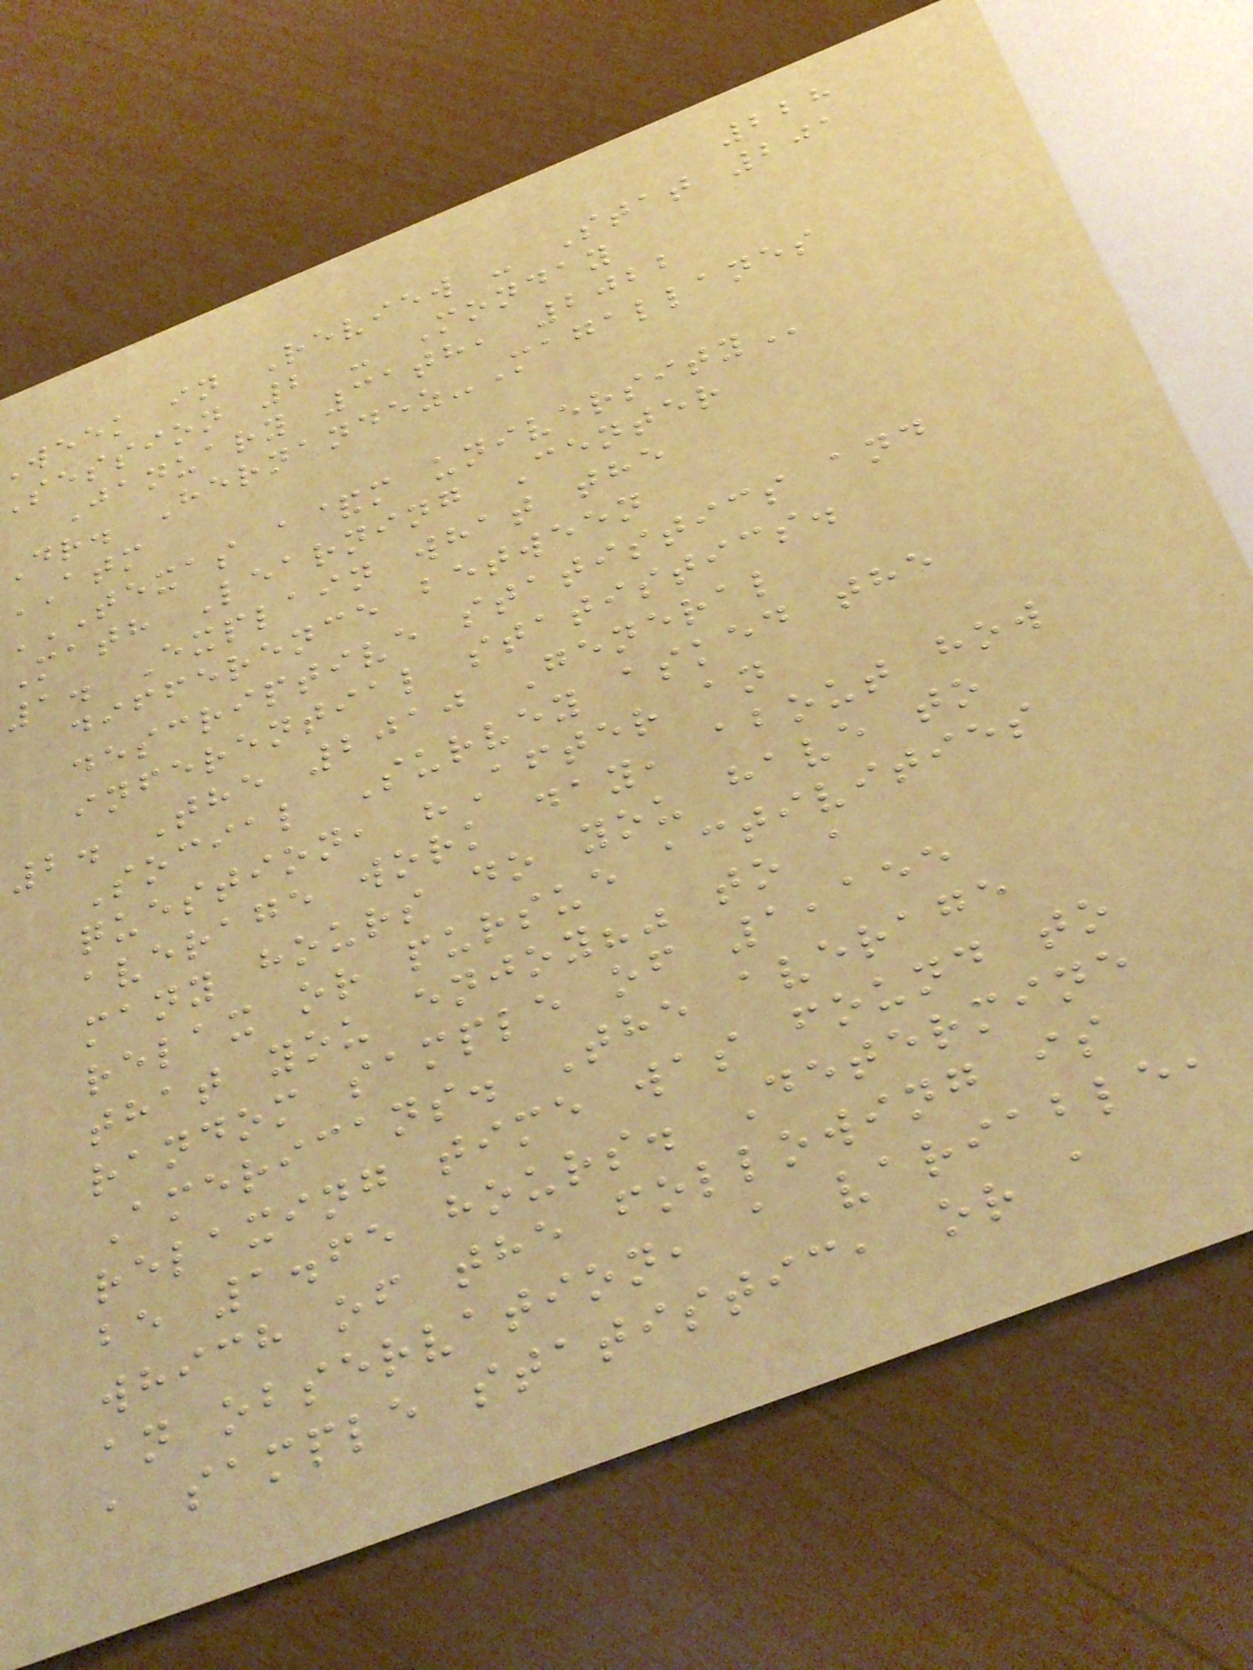228
week in Review - Stat 201
session 2 - Monday
January 31th, 2022
Dr. Hernandez-Magallanes
ATM
TEXAS A&M UNIVERSITY
Math Learning Center
1. Explain what the
difference between
descriptive statistics and
inferential statistics.
2. The 2010 General
Social Survey asked the
question, "After an
average work day, about how
many hours do you have to
relax or pursue activities
that you enjoy?" to a
random sample of 1,155
Americans. The average
relaxing time was found to
be 1.65 hours. Determine
which of the following is
an observation, a variable,
a sample statistic, or a
